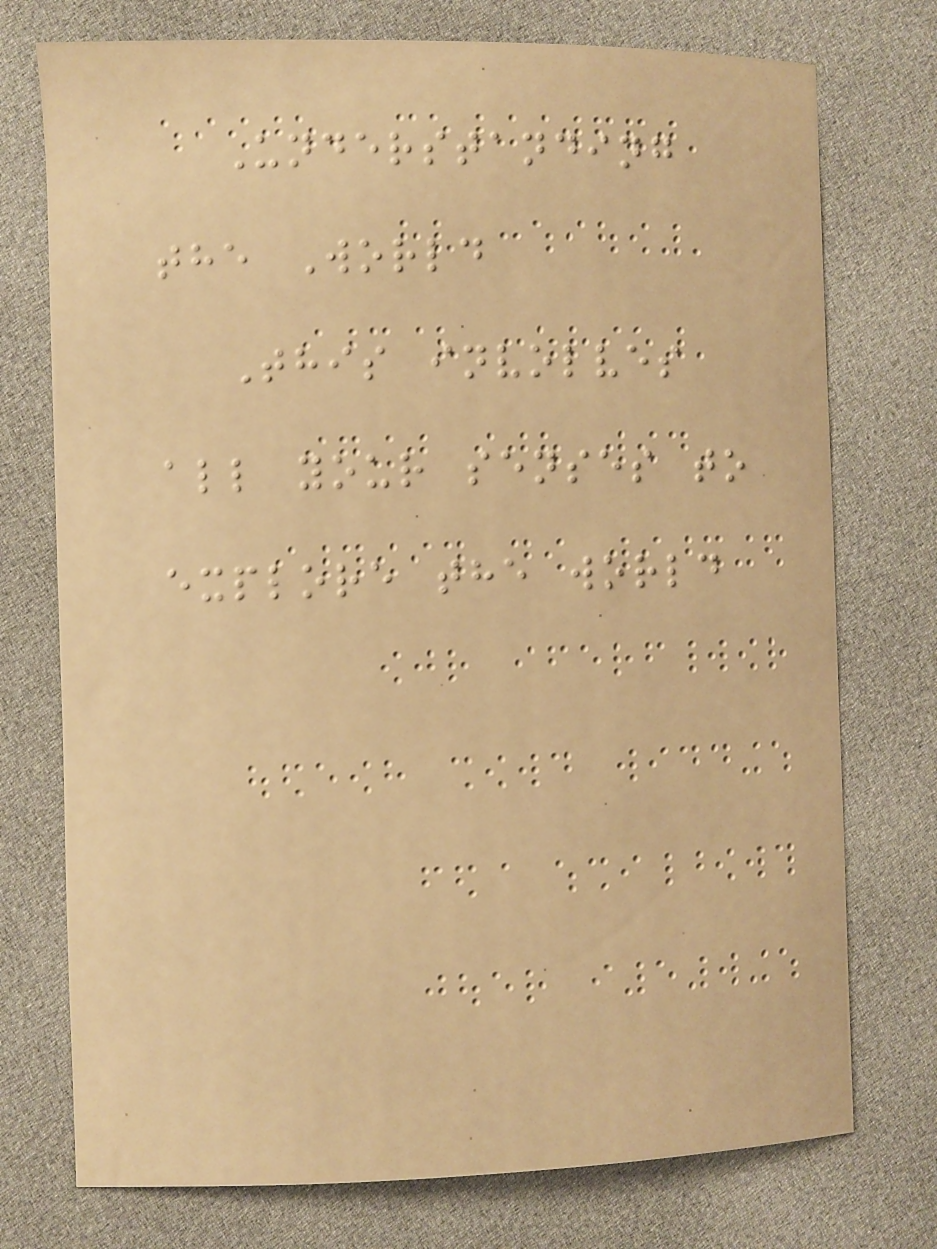Understanding
the World
This involves
all your senses to
explore the world
